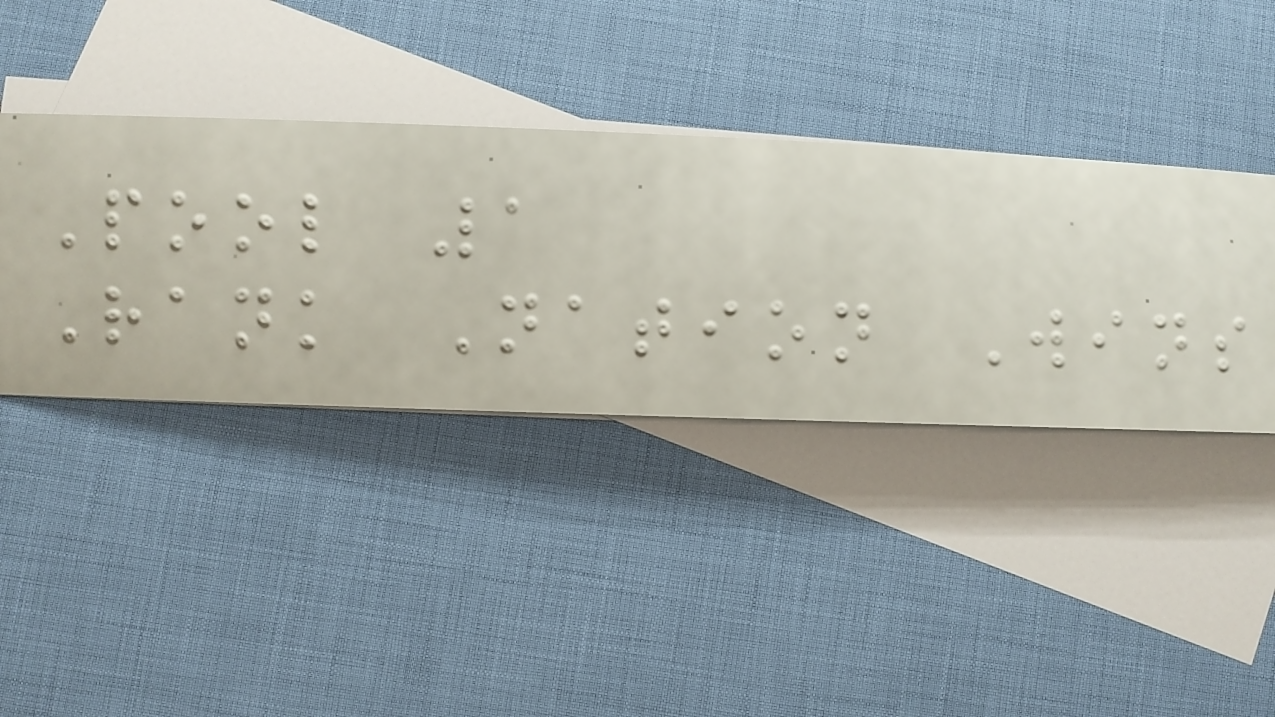Pool 1
Rank Nation Wins
